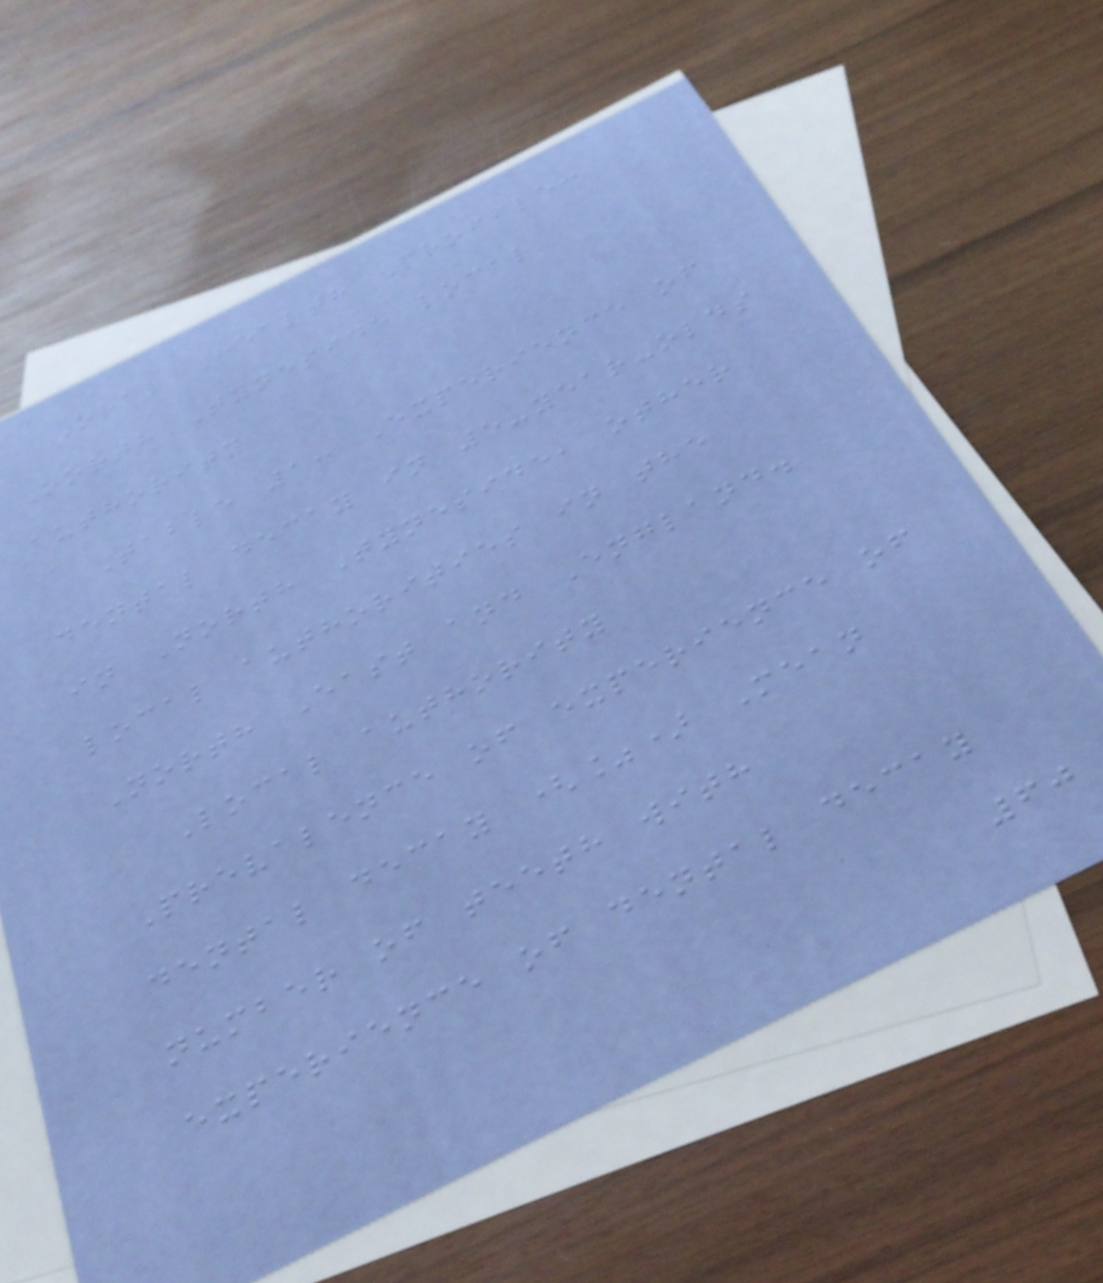Oral Health Profile:
North Tyneside local
authority
Table 1: Experience of
dental decay in 5-year-olds
in North Tyneside, other
local authorities in the
North East and England.
Local authority
Prevalence of experience of
dental decay (%) Mean
number of teeth with
experience of dental decay
60
